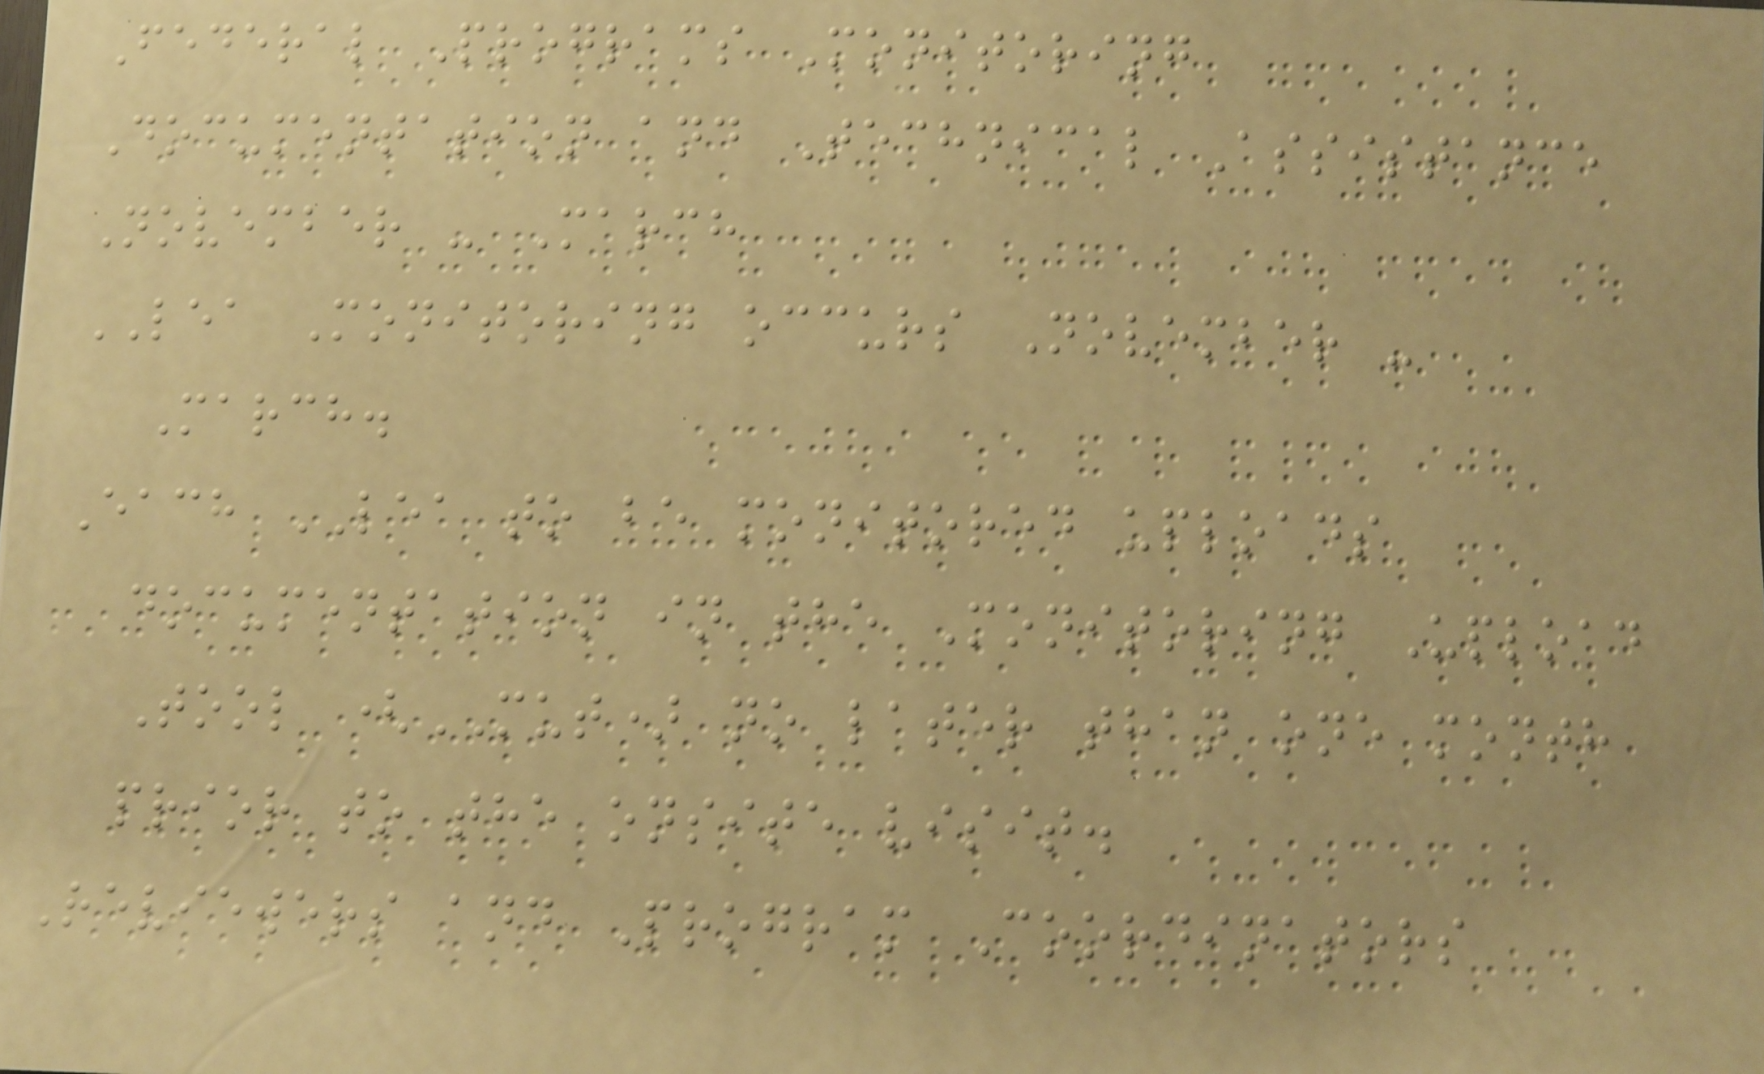Federal Programs Monitoring
Documentation and Technical Assistance
November - March
LEA Monitoring occurs November -
March.
Each LEA to be monitored uploads
documentation in the Monitoring Upload
Tool (MUT) no later than one month
prior to the onsite visit.
Reviewers and Program Coordinators
